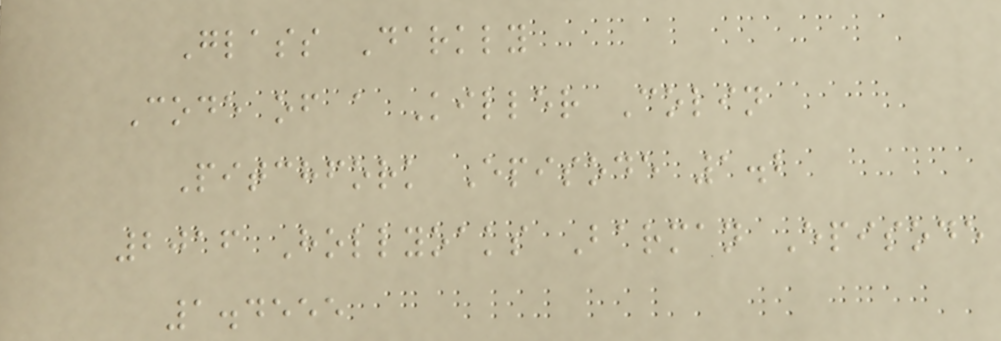Glass Darkly
Code of a Killer Colin
Pitchfork Episode 1.2
2016 Hollyoaks Barman Episode
1.4555
